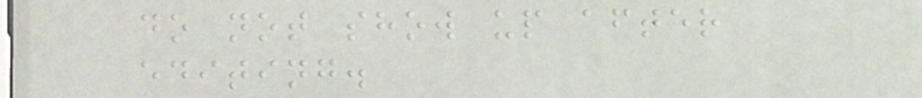do not show up after
editing.
